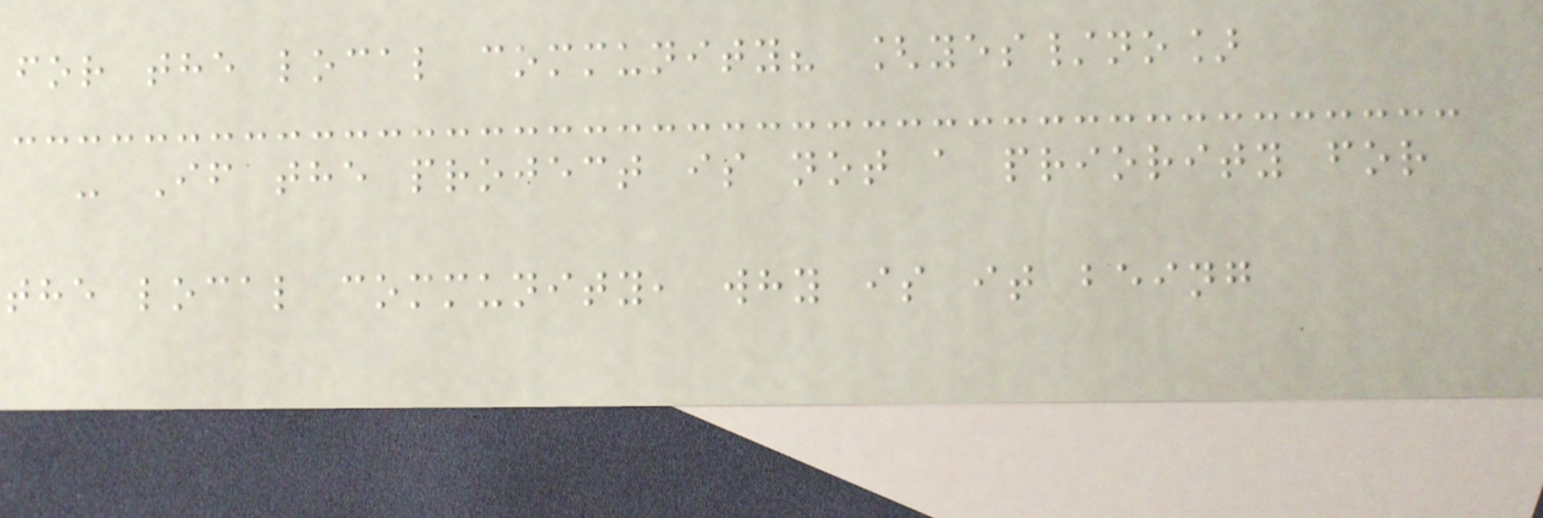for the local community? [yes/no]
- If the project is not a priority for
the local community, why is it being
